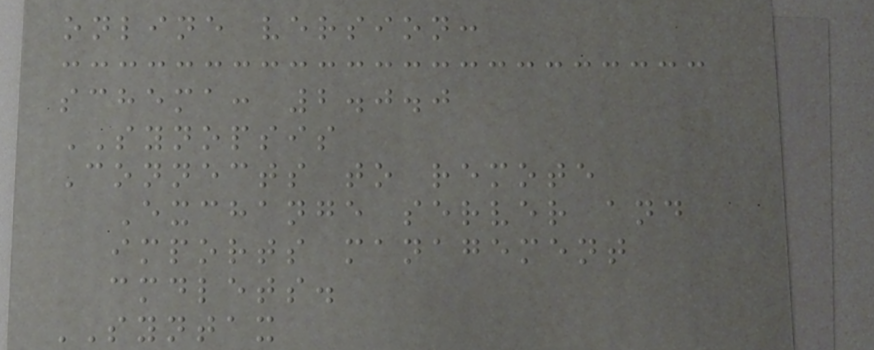online version:
schema: 2.0.0
SYNOPSIS
Connects to remote
Exchange server and
imports management
cmdlets.
SYNTAX
